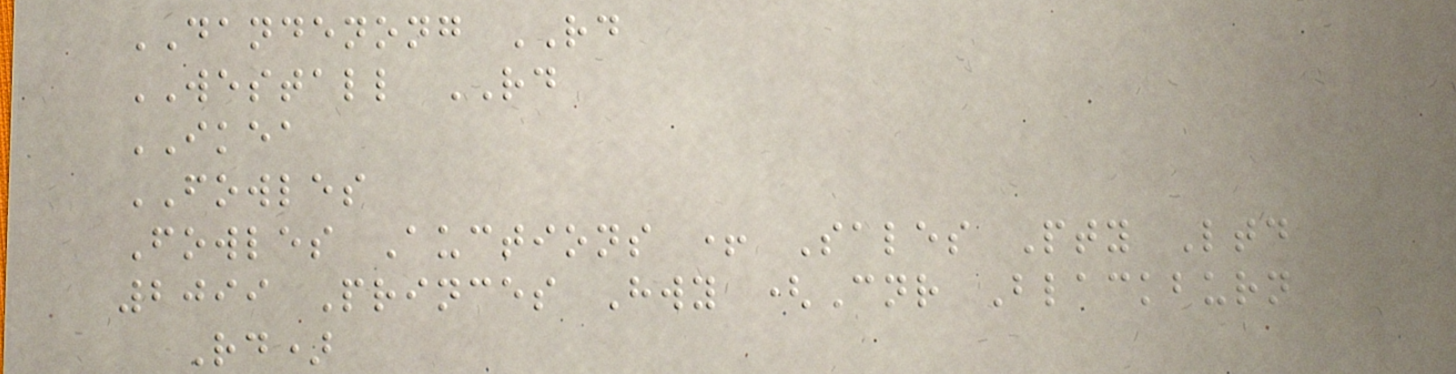DANDENONG RD
WESTALL RD
IKEA
FOWLES
Fowles Auctions + Sales Pty Ltd
2099 Princes Hwy (Cnr Blackburn
Rd)
